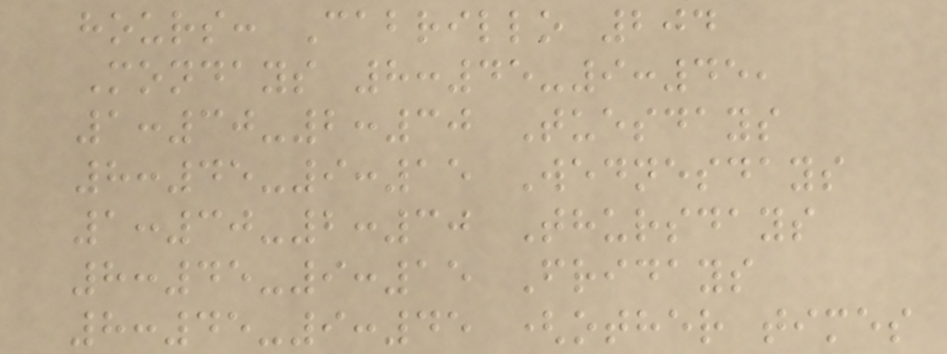hours: Cabrillo 204
Mondays 8:45-9:45,
1:30-2:30 Tuesdays
8:45-9:15 Wednesdays
1:30-2:30 Thursdays
8:45-9:15 Fridays
8:45-9:45 (other times
